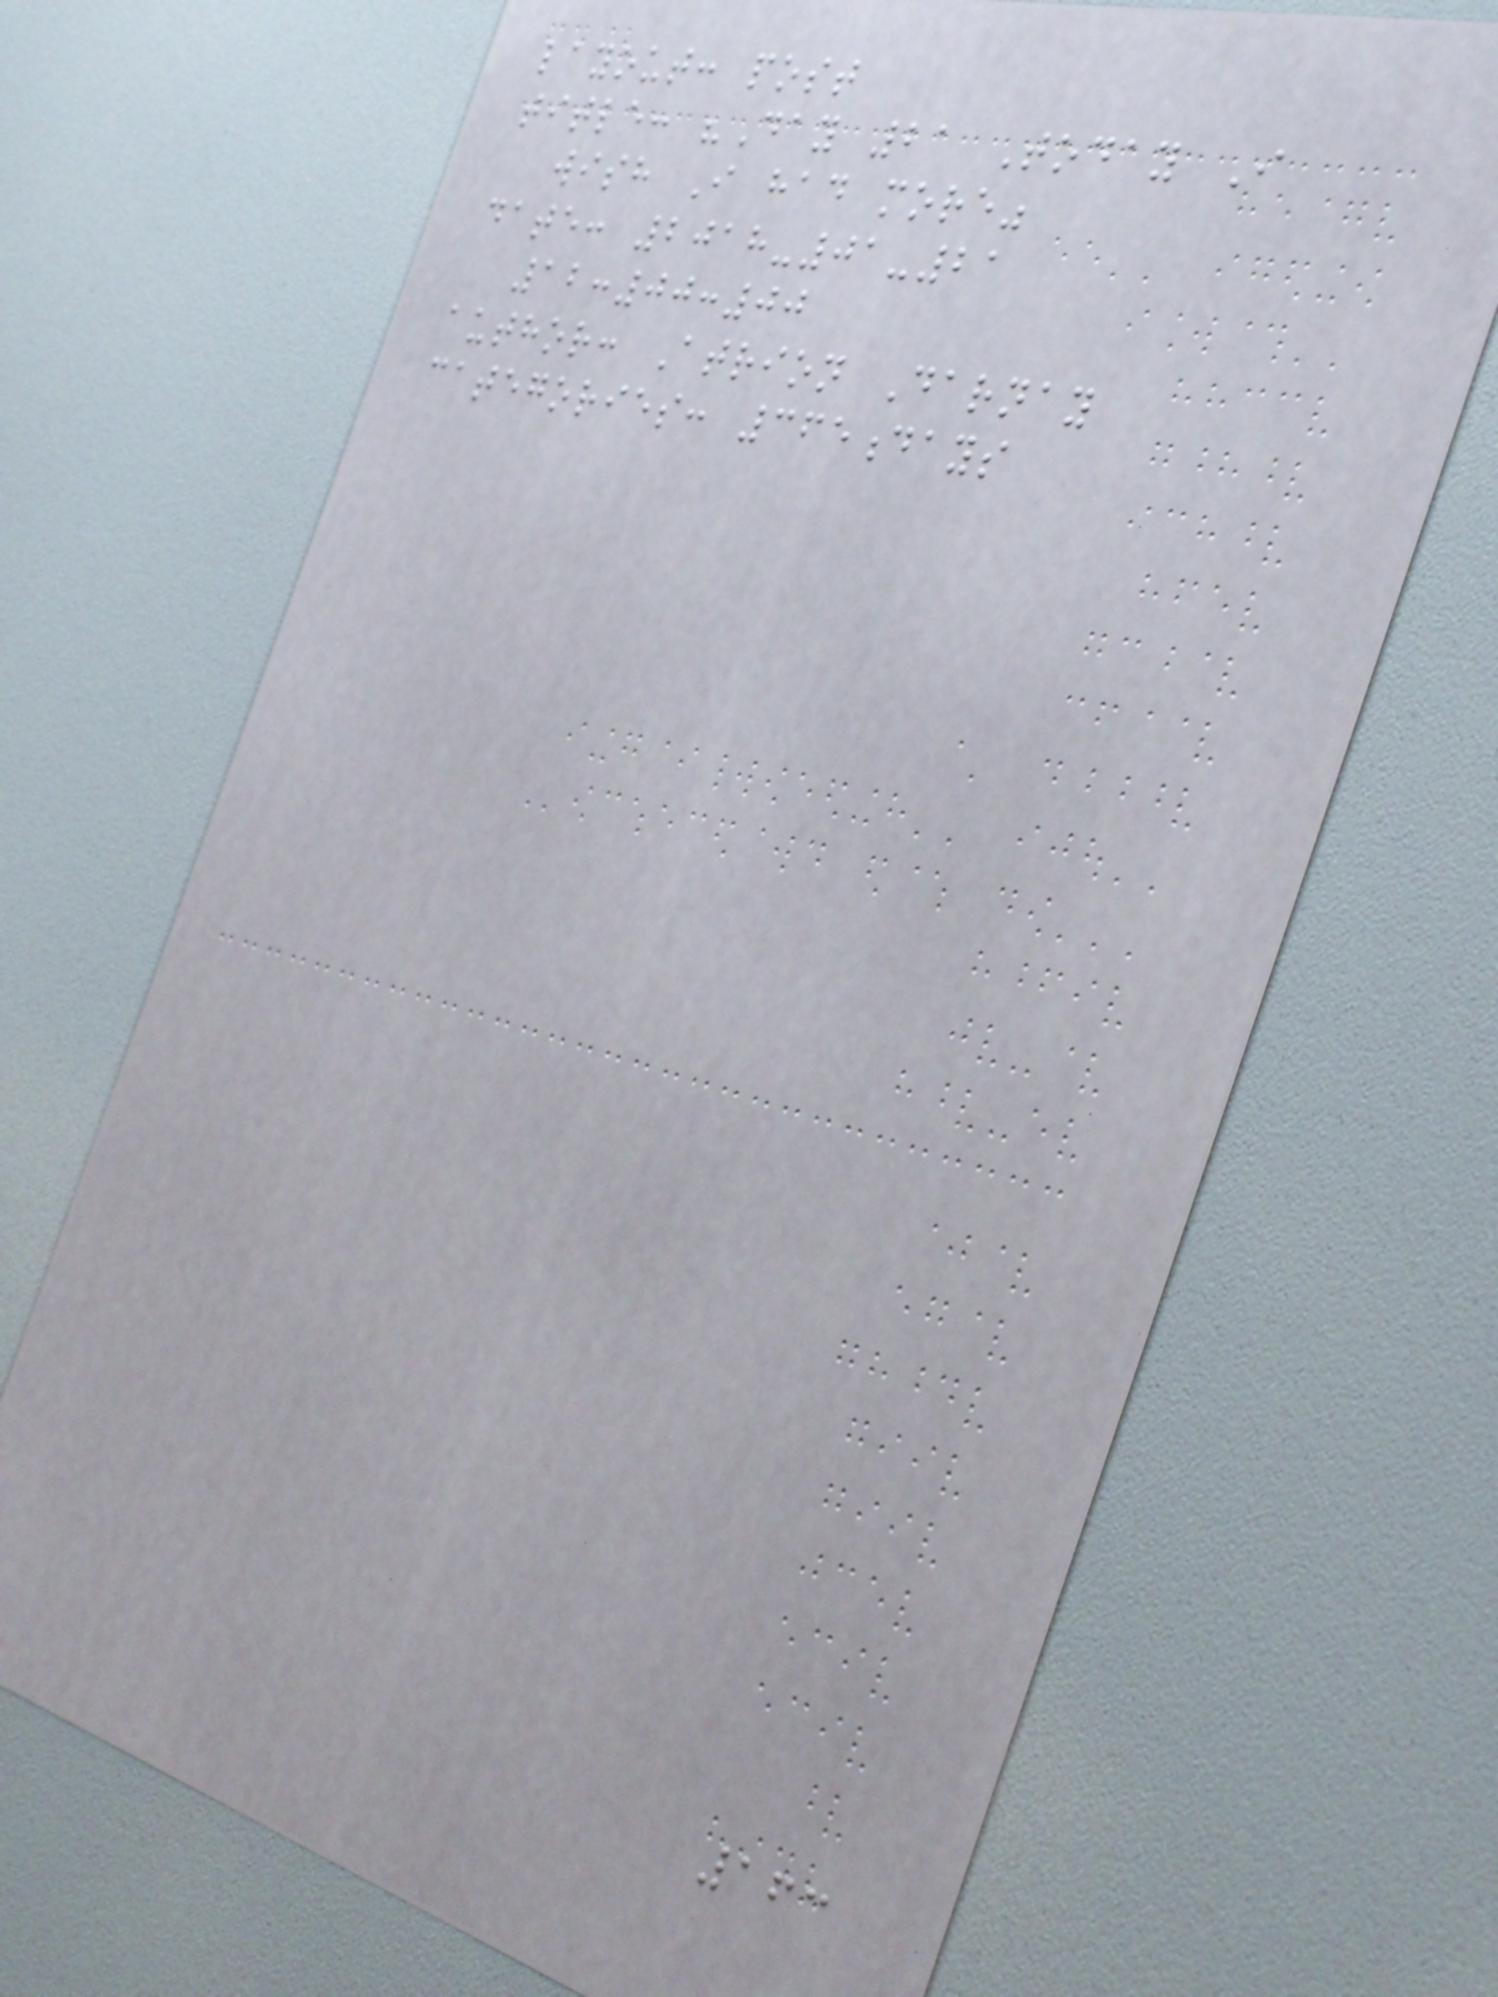layout: post
title: "Day 21 Today I
wish I had more"
date: 2018-01-21
12:00:00
author: Atrion Darnay
categories: 365days
163
